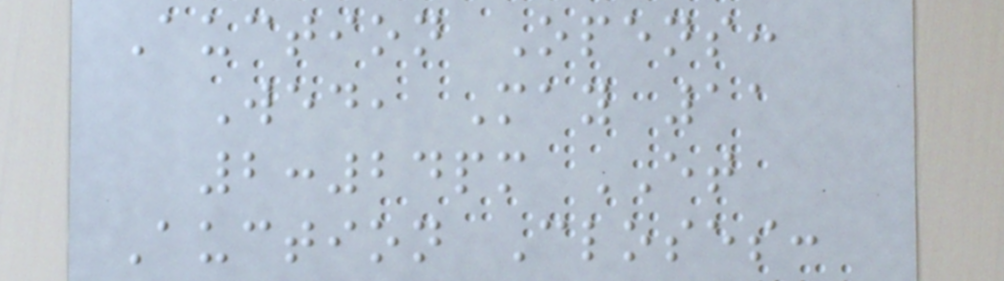Auction Opens:
Wed, May 11
2:24pm ET
Auction Closes:
